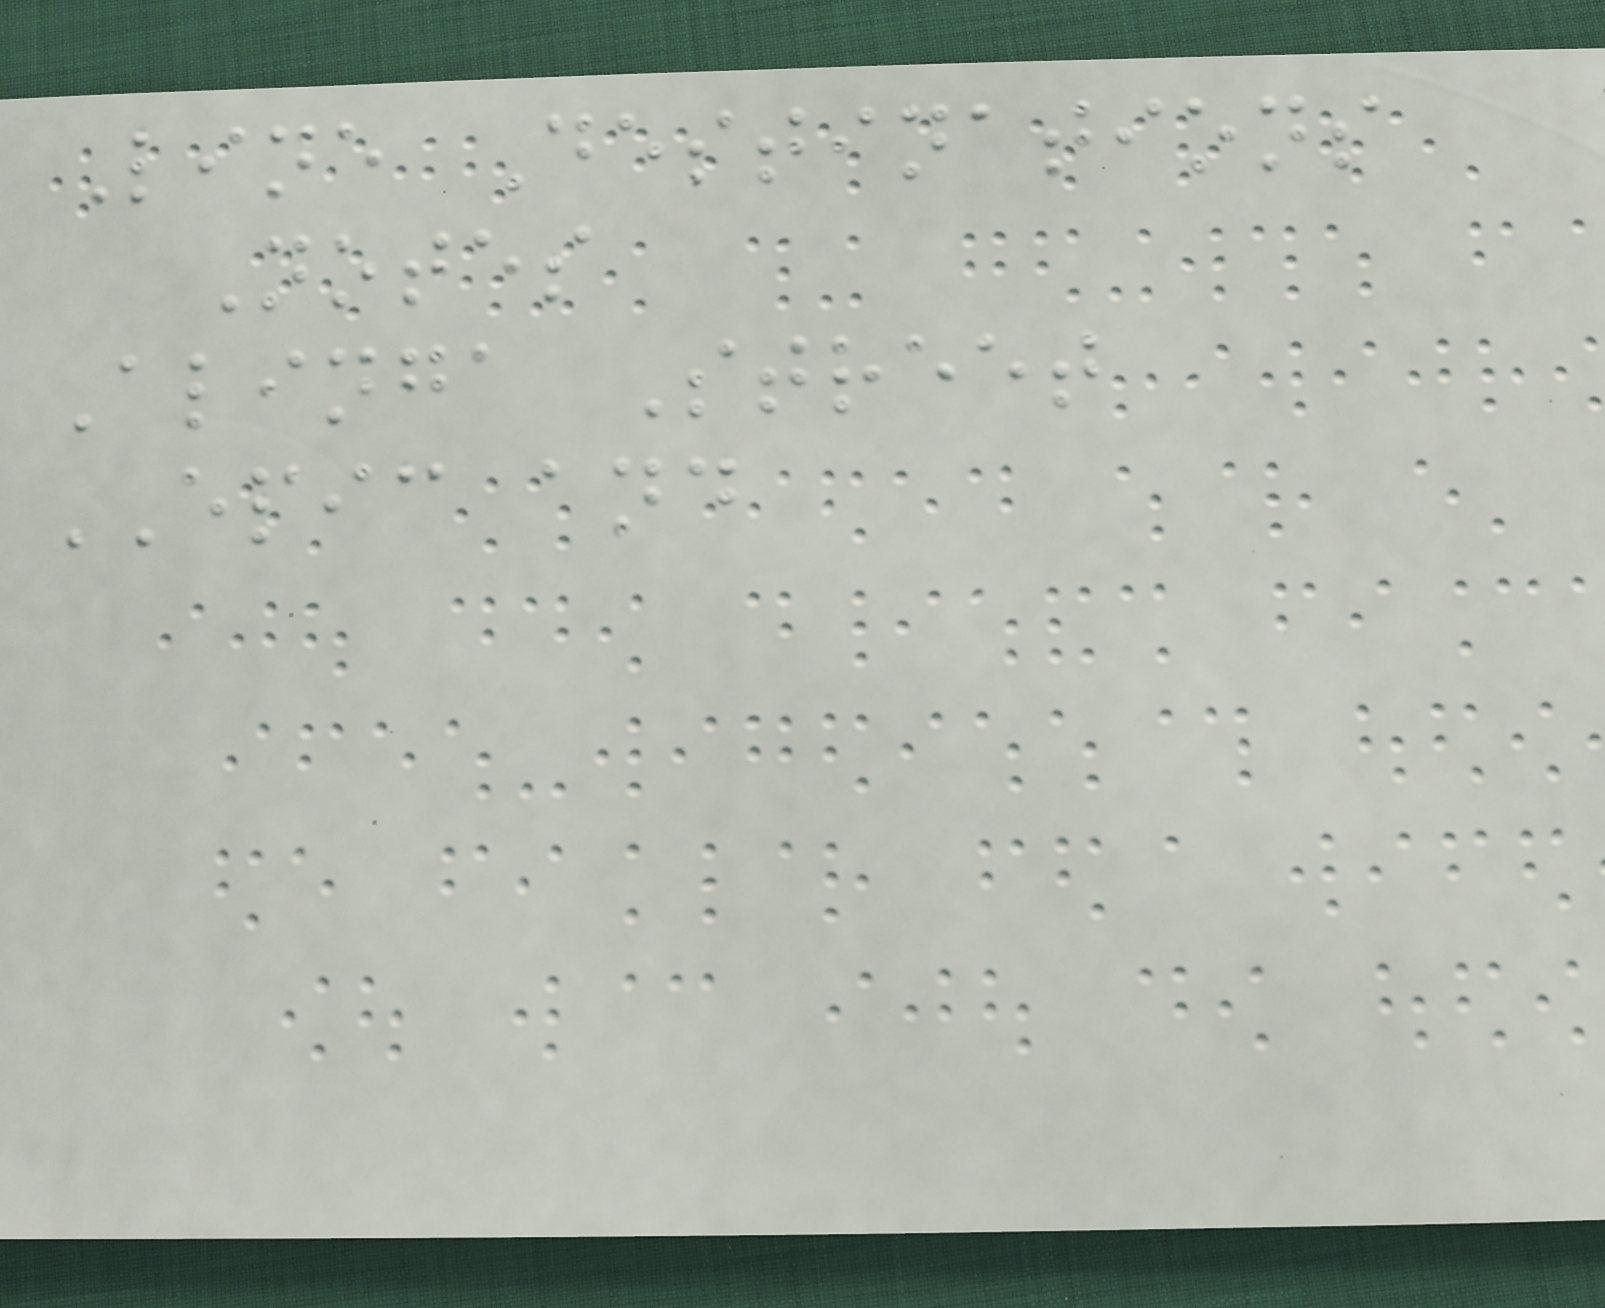Line Destinations
Notes
Alinga Street
EPIC and
